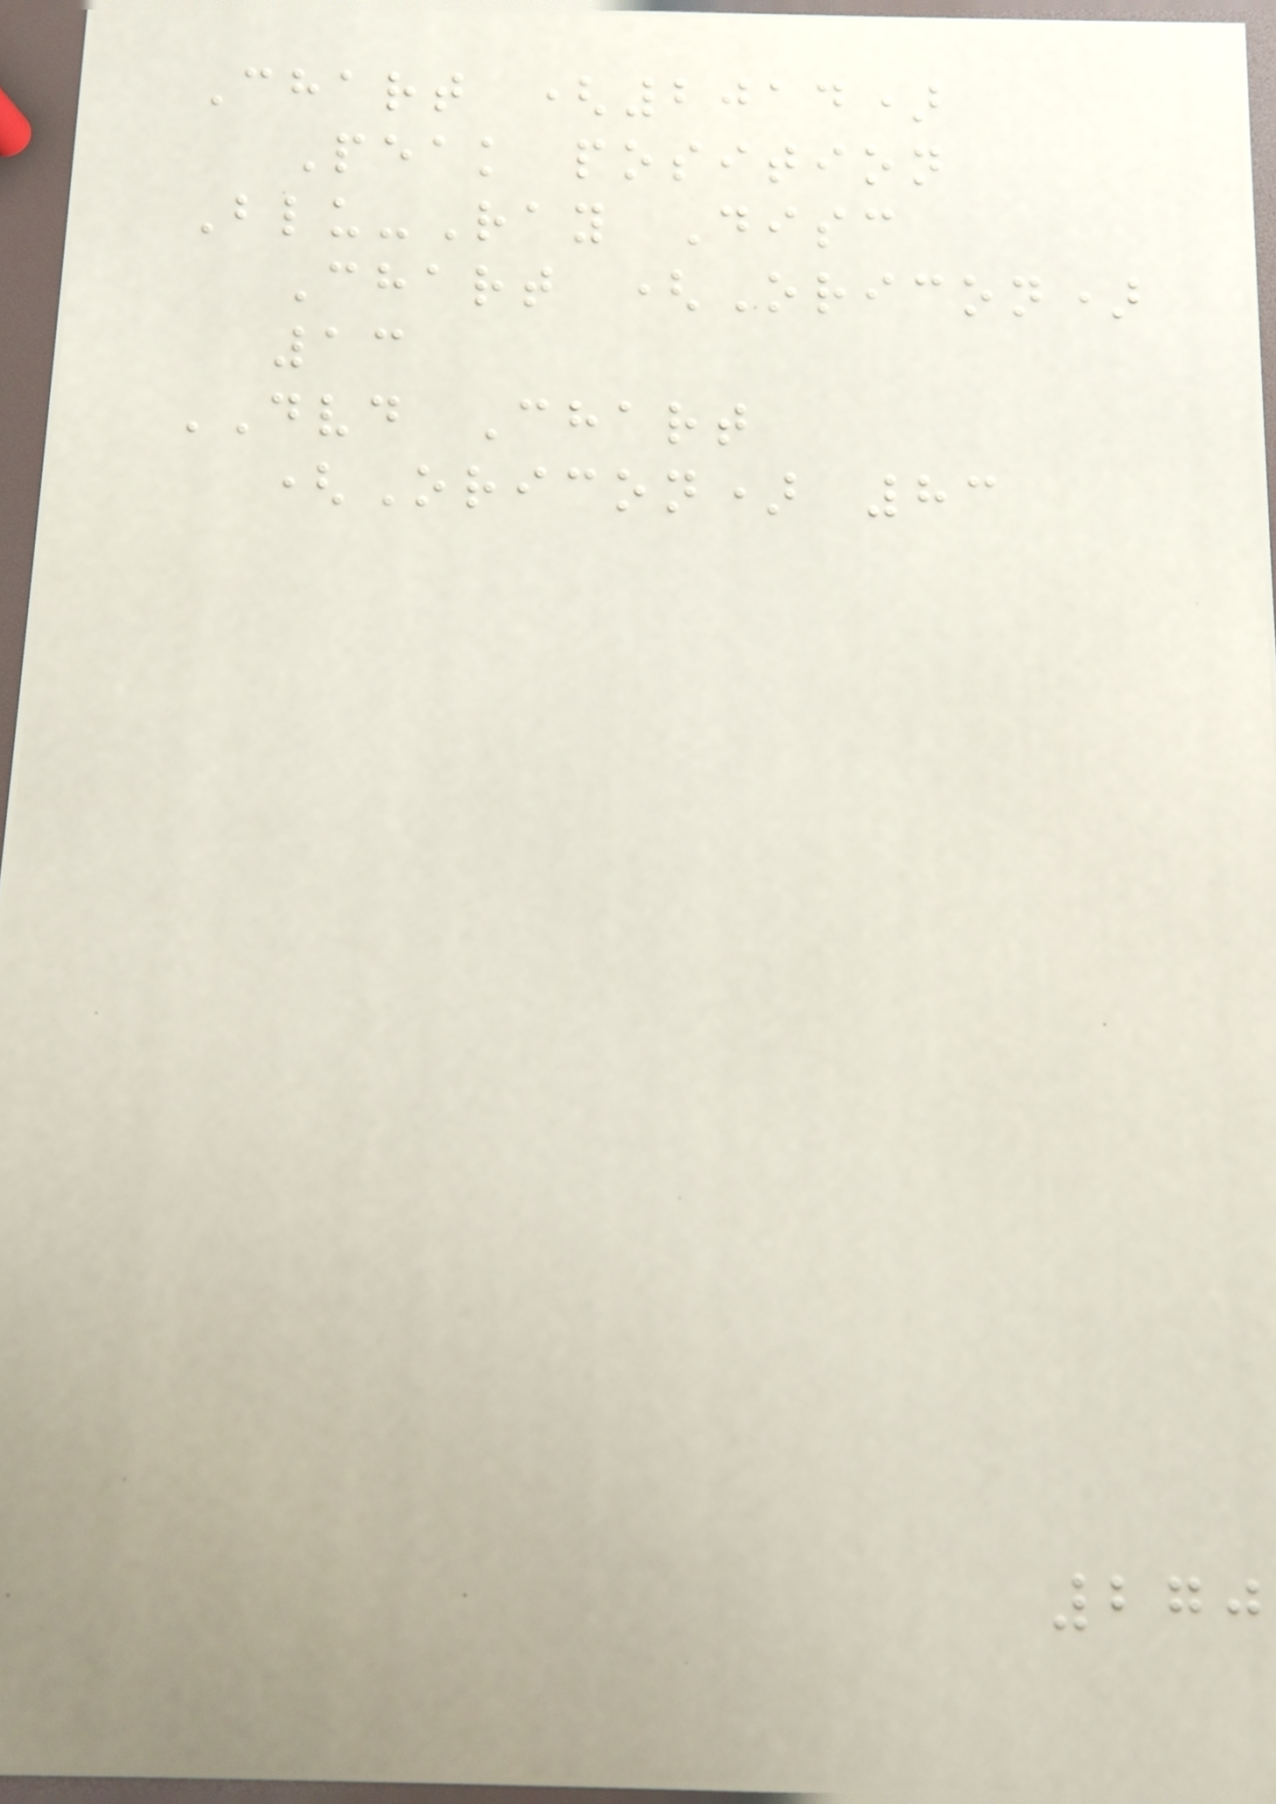Chart (2014)
Peak position
Blu-Ray Disc
Chart (Oricon)
13
DVD Chart
(Oricon) 83
270
